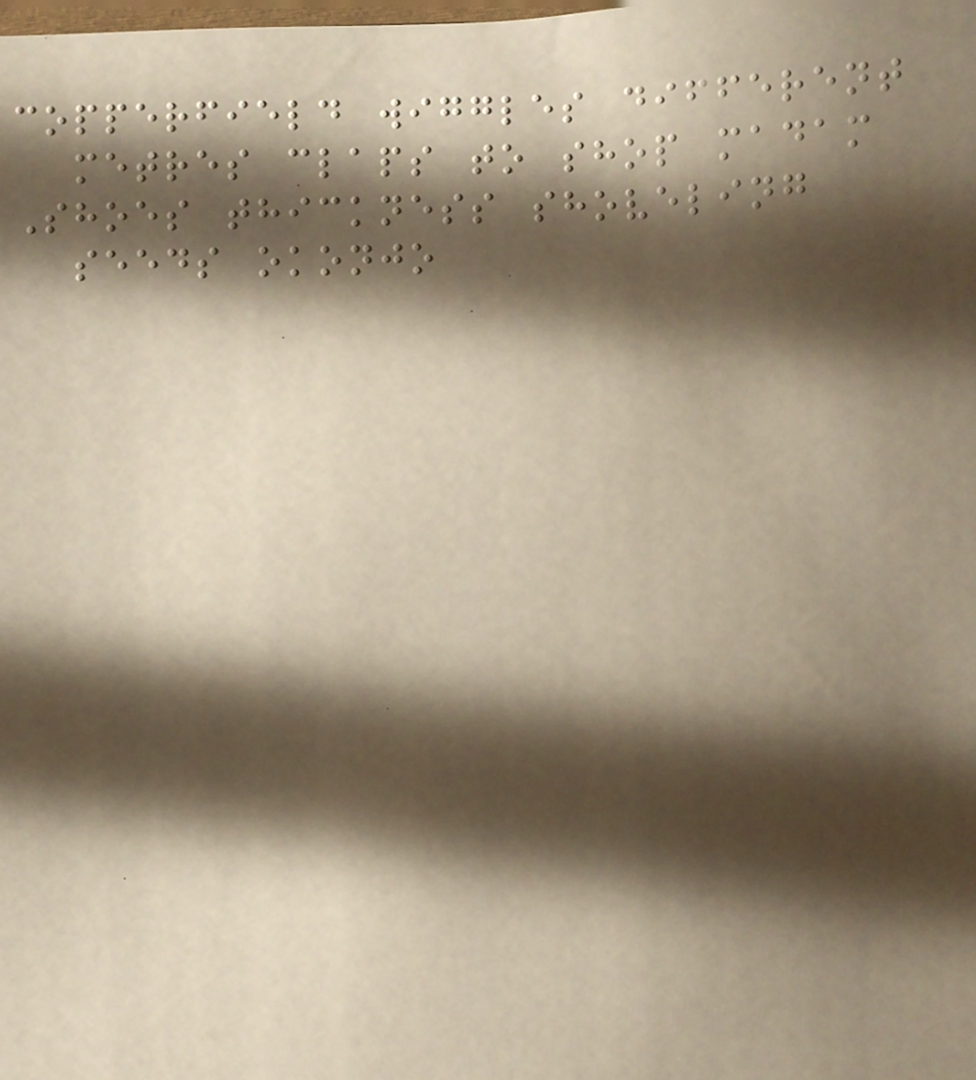copperfield wiggles different
metres claps to shop madam
Shoes thickness shoveling
seeds okonjo
